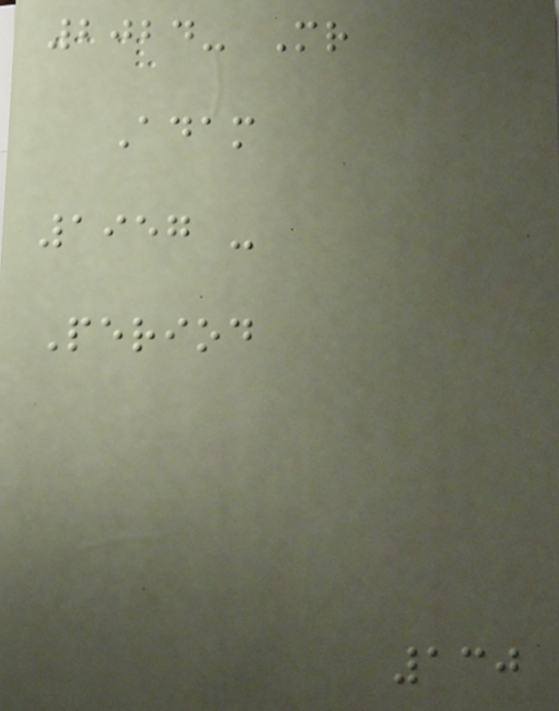2024- Mr
Adam
1957 -
Period
130
